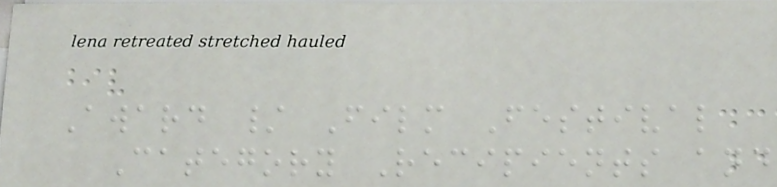Award / Film Festival
Category Recipients and
